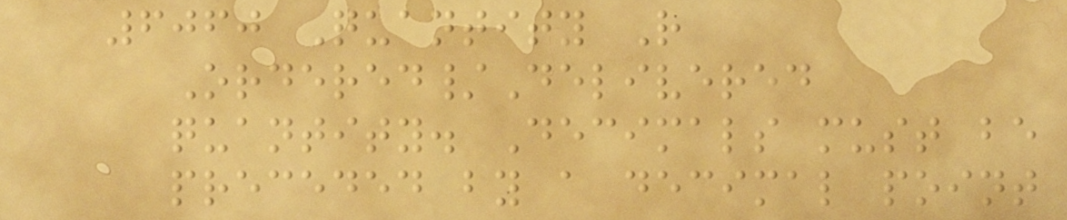6060 Quantity R
Ordered/Delivered
quantity. Decimals must be
preceded by a decimal point
